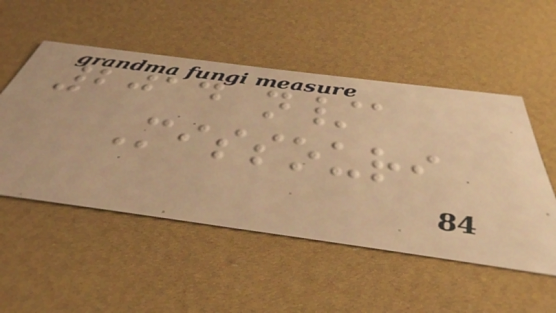2014 n/a
Missouri
